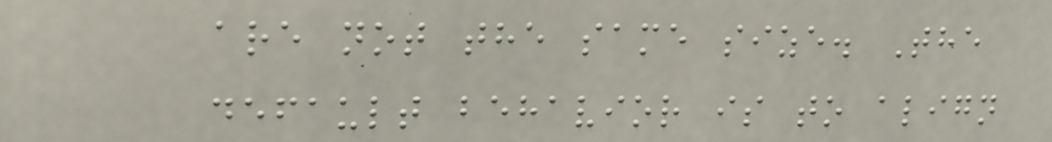are not the same size. The
default behavior is to align
